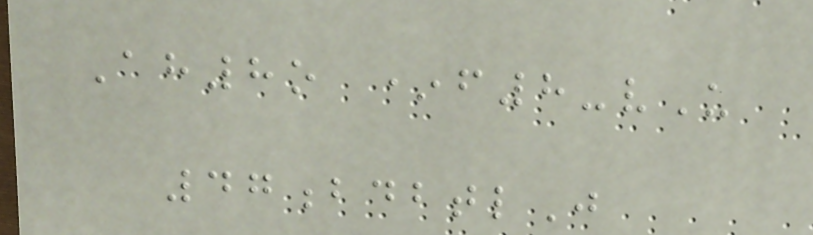Ah8o *f8-vU
47bdbtlJ
